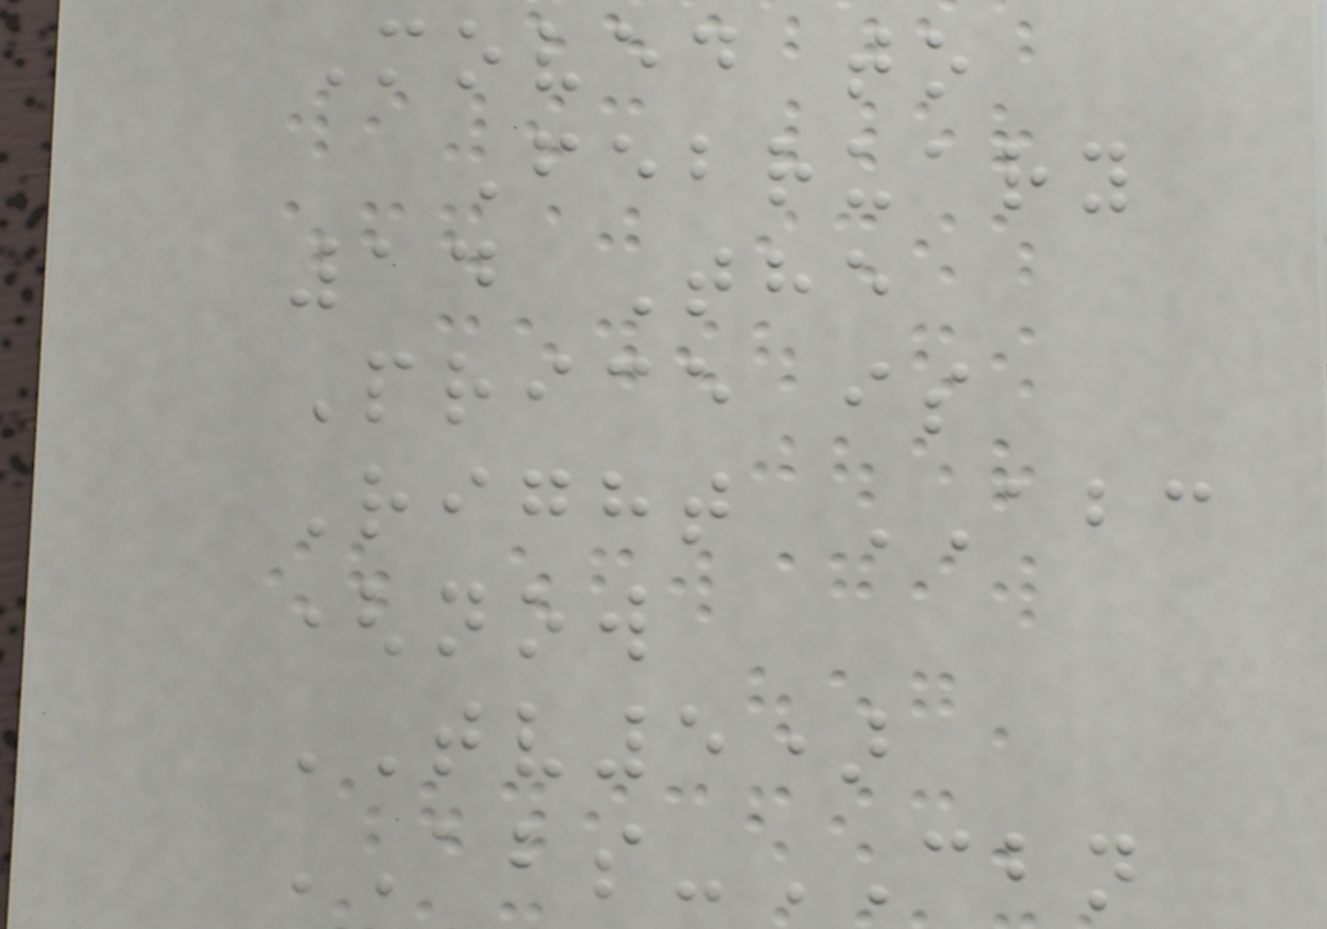Moved to
February
14 The
Price is
Right ABC
(now
TV5)
ABS-CBN
